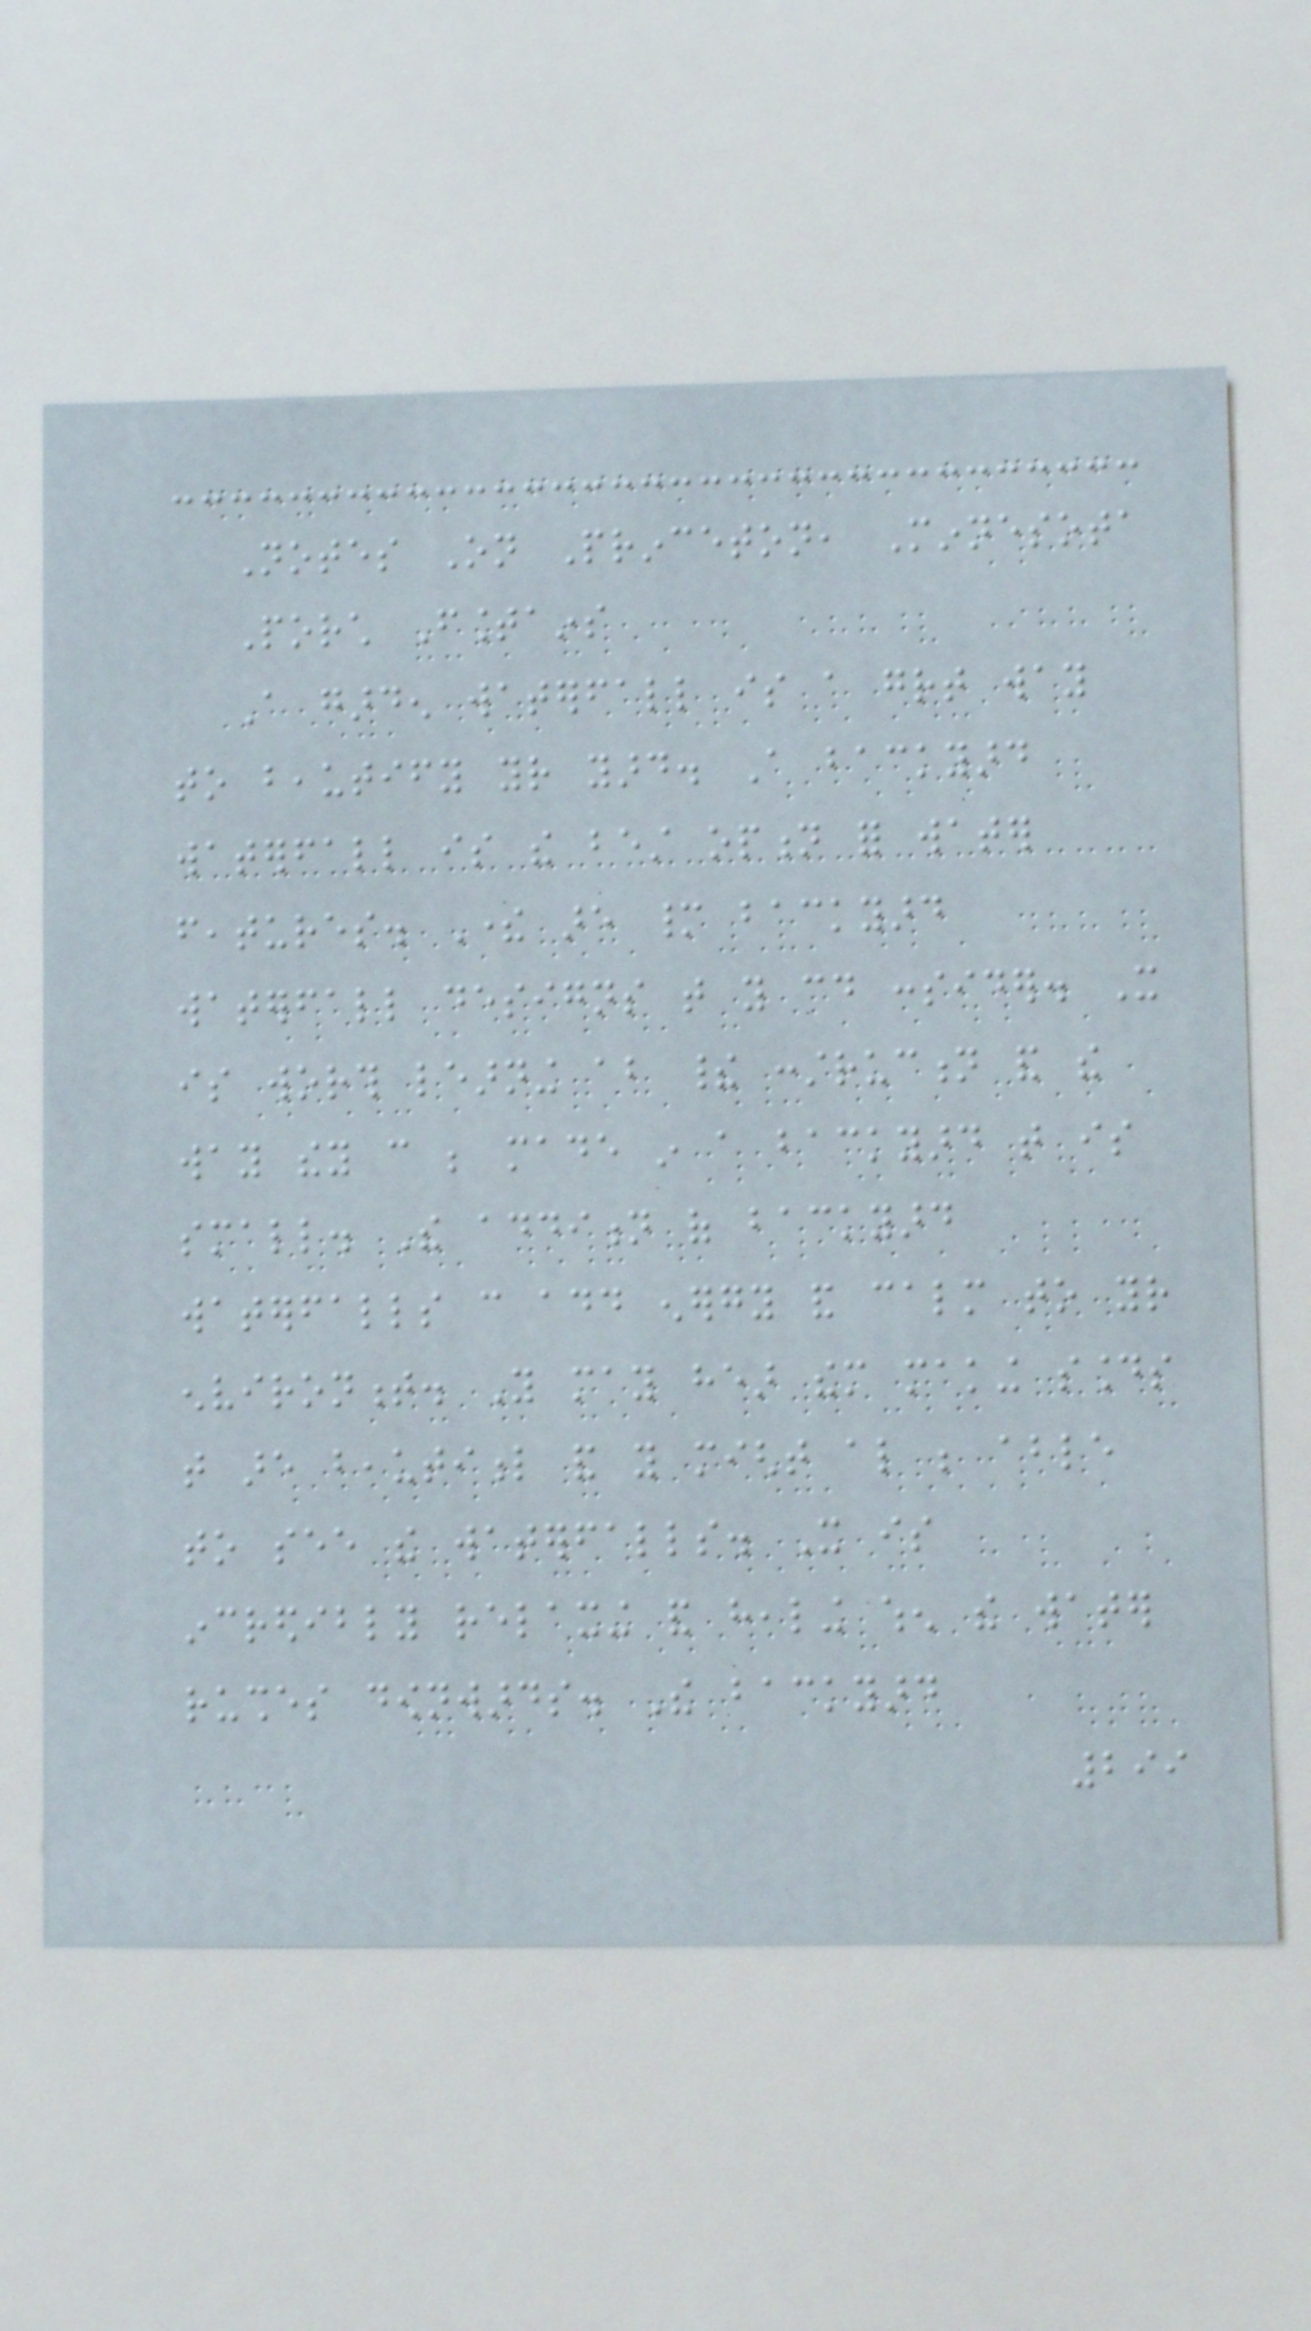Notes On Princeton, Minnesota
Porch Fountains
A garden waterfall is a great way
to beautify your yard. A backyard
waterfall is the best option for water
features. There are many backyard
waterfall designs that you could consider. It
is worth learning about their construction and the
way they can be made in a backyard that is
small. The addition of backyard
waterfalls can add energy and calm to your
environment. You may hear them making sounds
that are beautiful and you might also be able
to see the waterfalls. It is
incredibly relaxing and healing when the water
rushes downwards. The backyard
299
